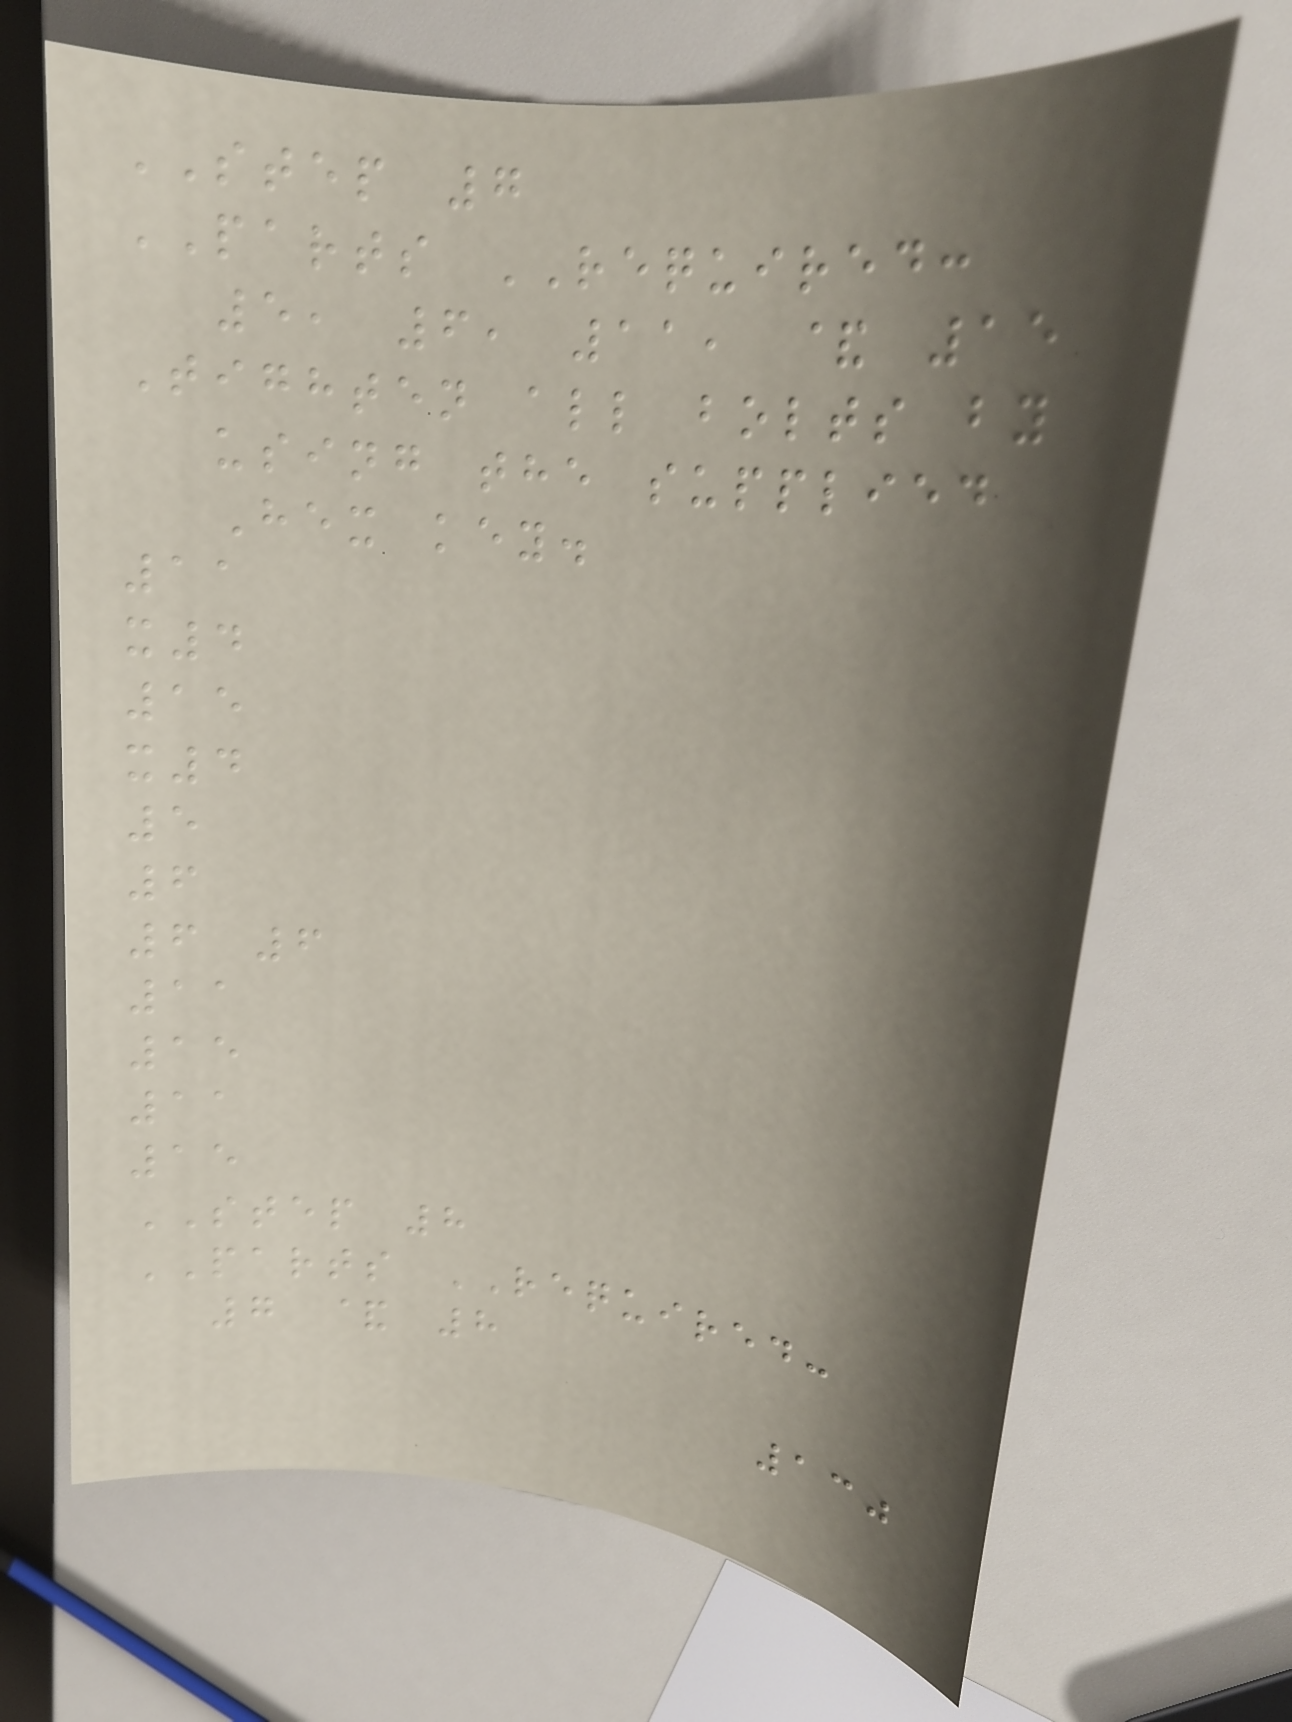STEP 7
PARTS REQUIRED:
5, 6, 11, & 15
Tighten all bolts by
using the supplied
Hex key.
11
x4
15
x4
5
6
6 6
11
15
11
15
STEP 8
PARTS REQUIRED:
7 & 8
130
